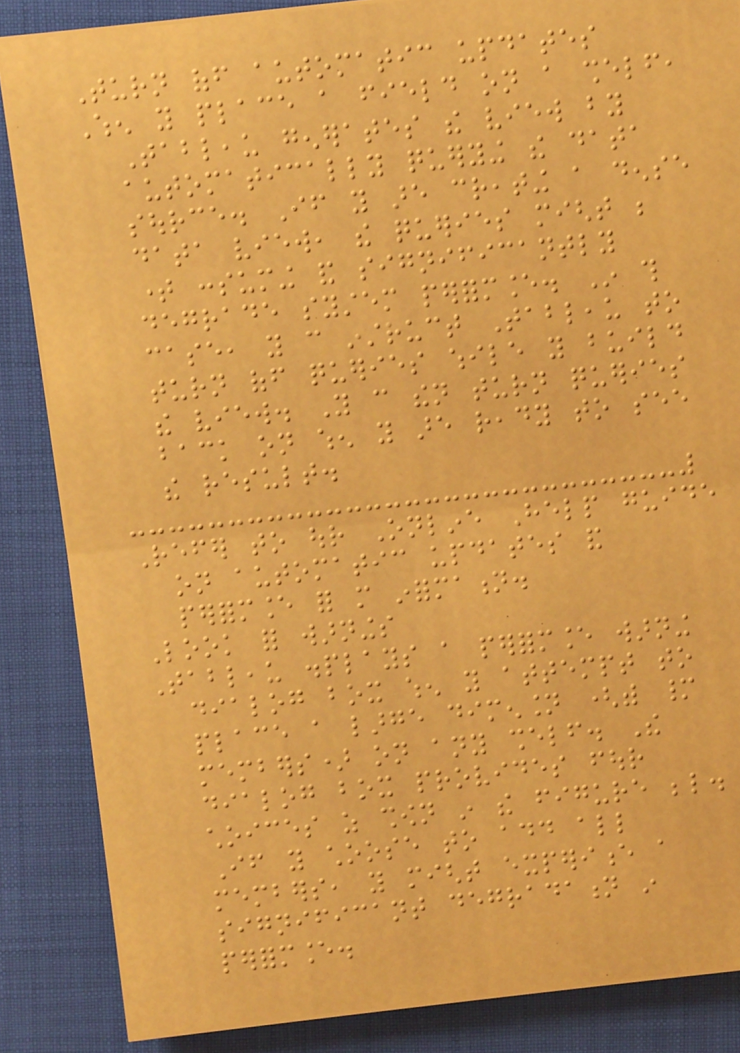Turn off automatic updates
When you place a field on a shelf,
Tableau generates the view by
automatically querying the data
source. If you are creating a dense
data view, the queries might be
time consuming and significantly
degrade system performance. In this
case, you can instruct Tableau to
turn off queries while you build
the view. You can then turn queries
back on when you are ready to see
the result.
Refer to our Online Help guide
on automatic updates and
performance for more information.
Look for warnings
Tableau displays a performance warning
dialog box when you attempt to
place a large dimension (with many
members) on any shelf. The
dialog box provides four
choices as shown in the figure below.
If you choose to add all
members, you might experience a
significant degradation in
performance.
